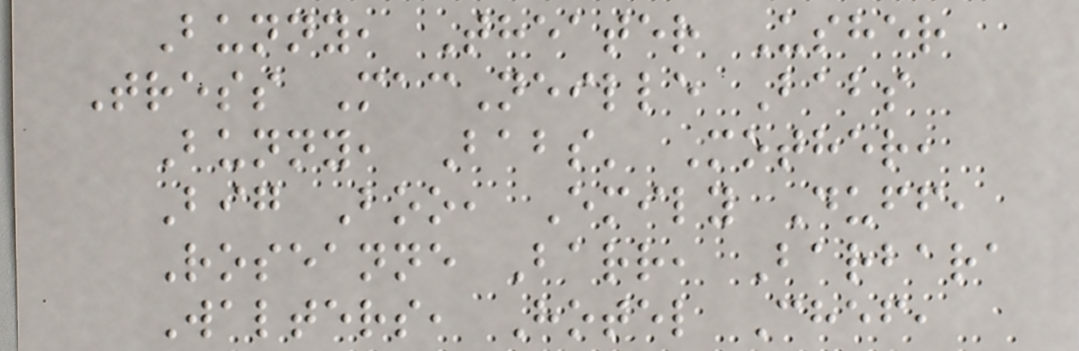Bunny, Theater Usher
Tress MacNeille Babs
Bunny, Babs' Mother,
Big Boo, Emily Duff,
Roseanne Barr, Barbara
Walters, Hotel Chef,
